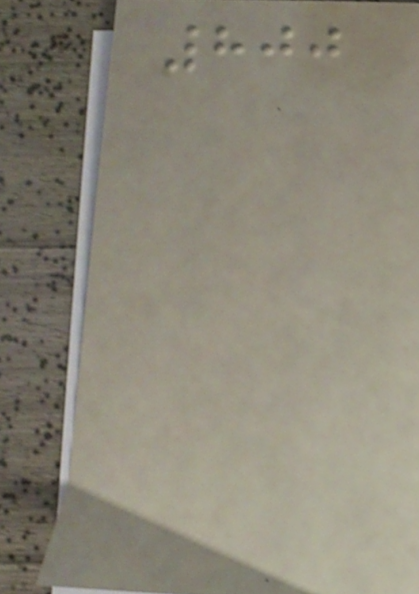800
